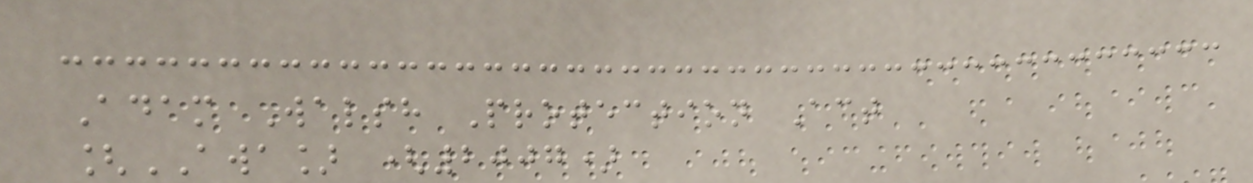Adam Walsh Protection Act
[AWA] (2007)
